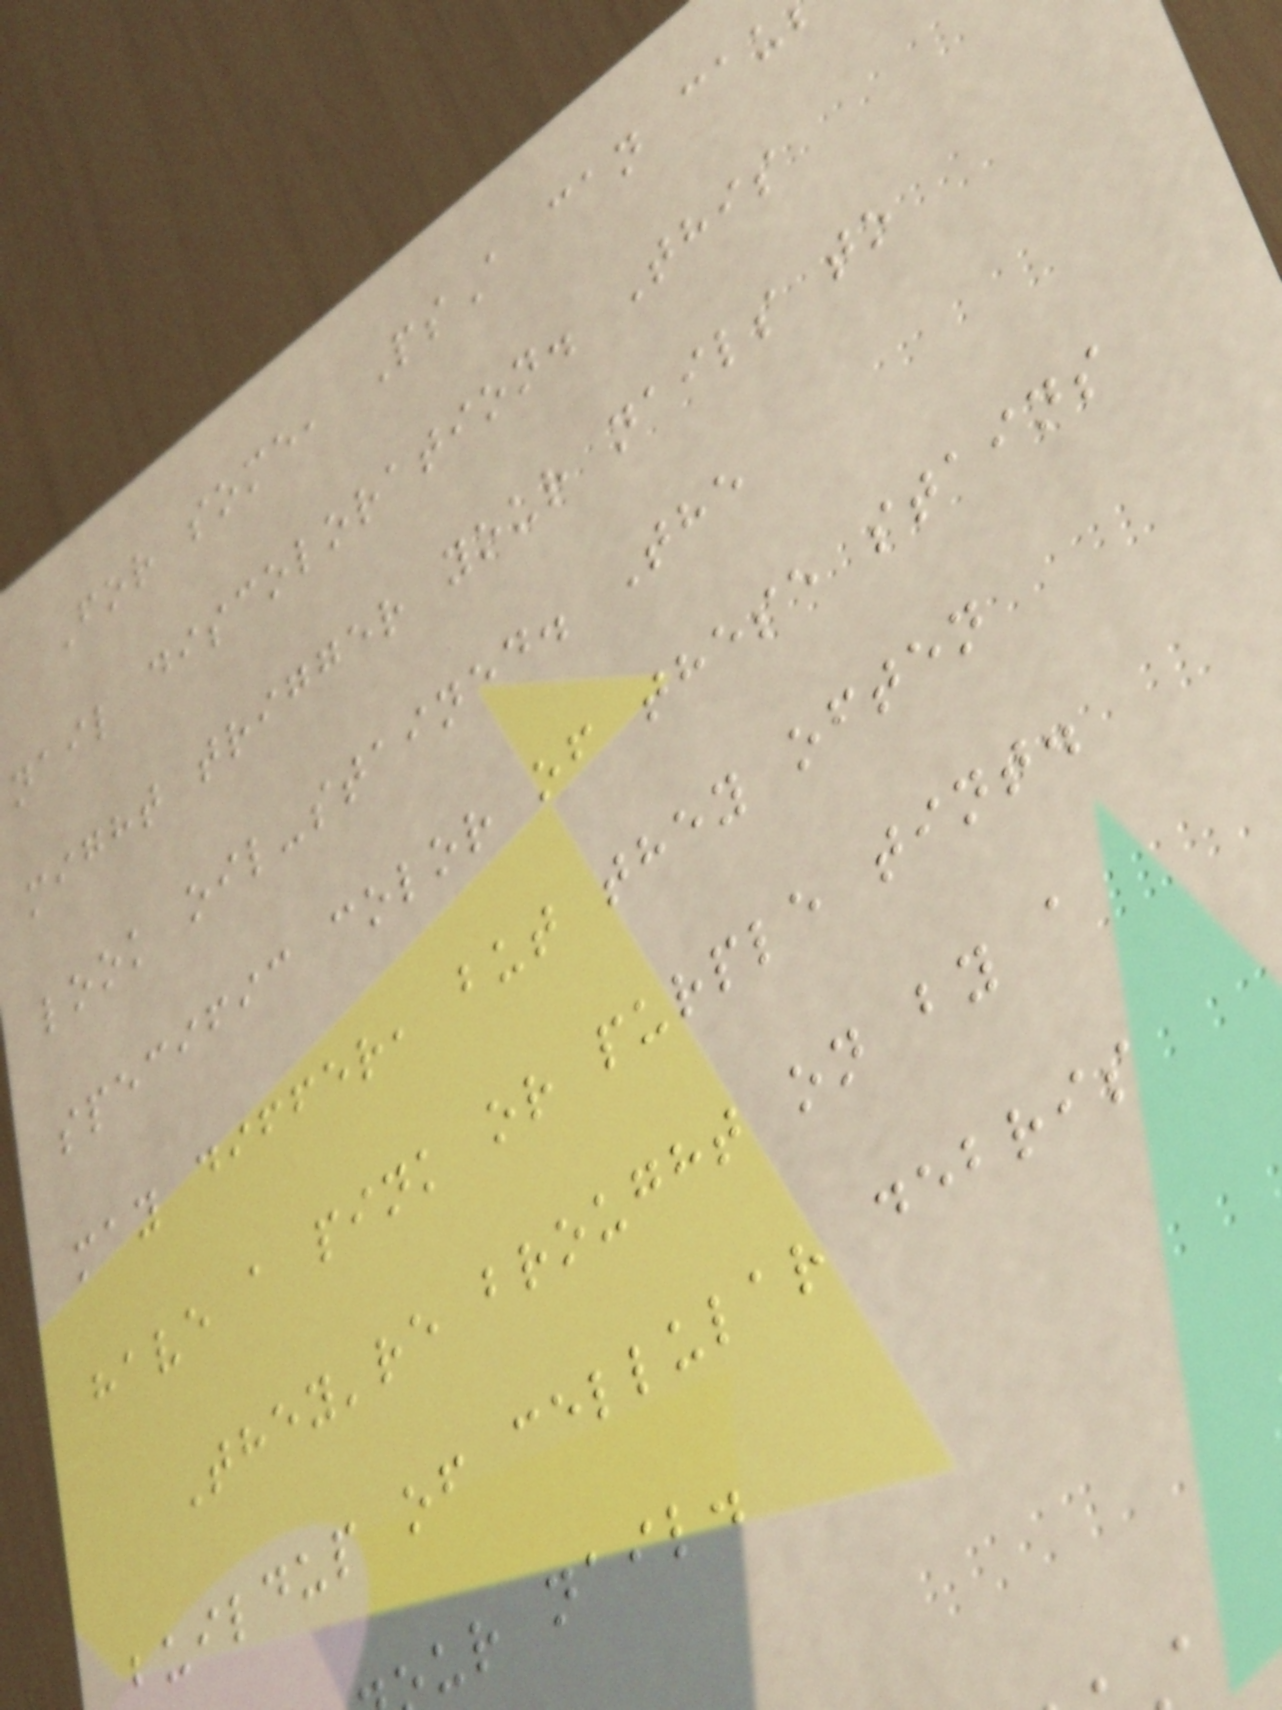For some, PsA can cau
nail discoloration. This
might trigger your nails to
look oil-stained. The
specific color of these stains
may differ, but they often
have a pink or purple tint.
They're brought on by a
buildup of cellular debris
ur nail.
